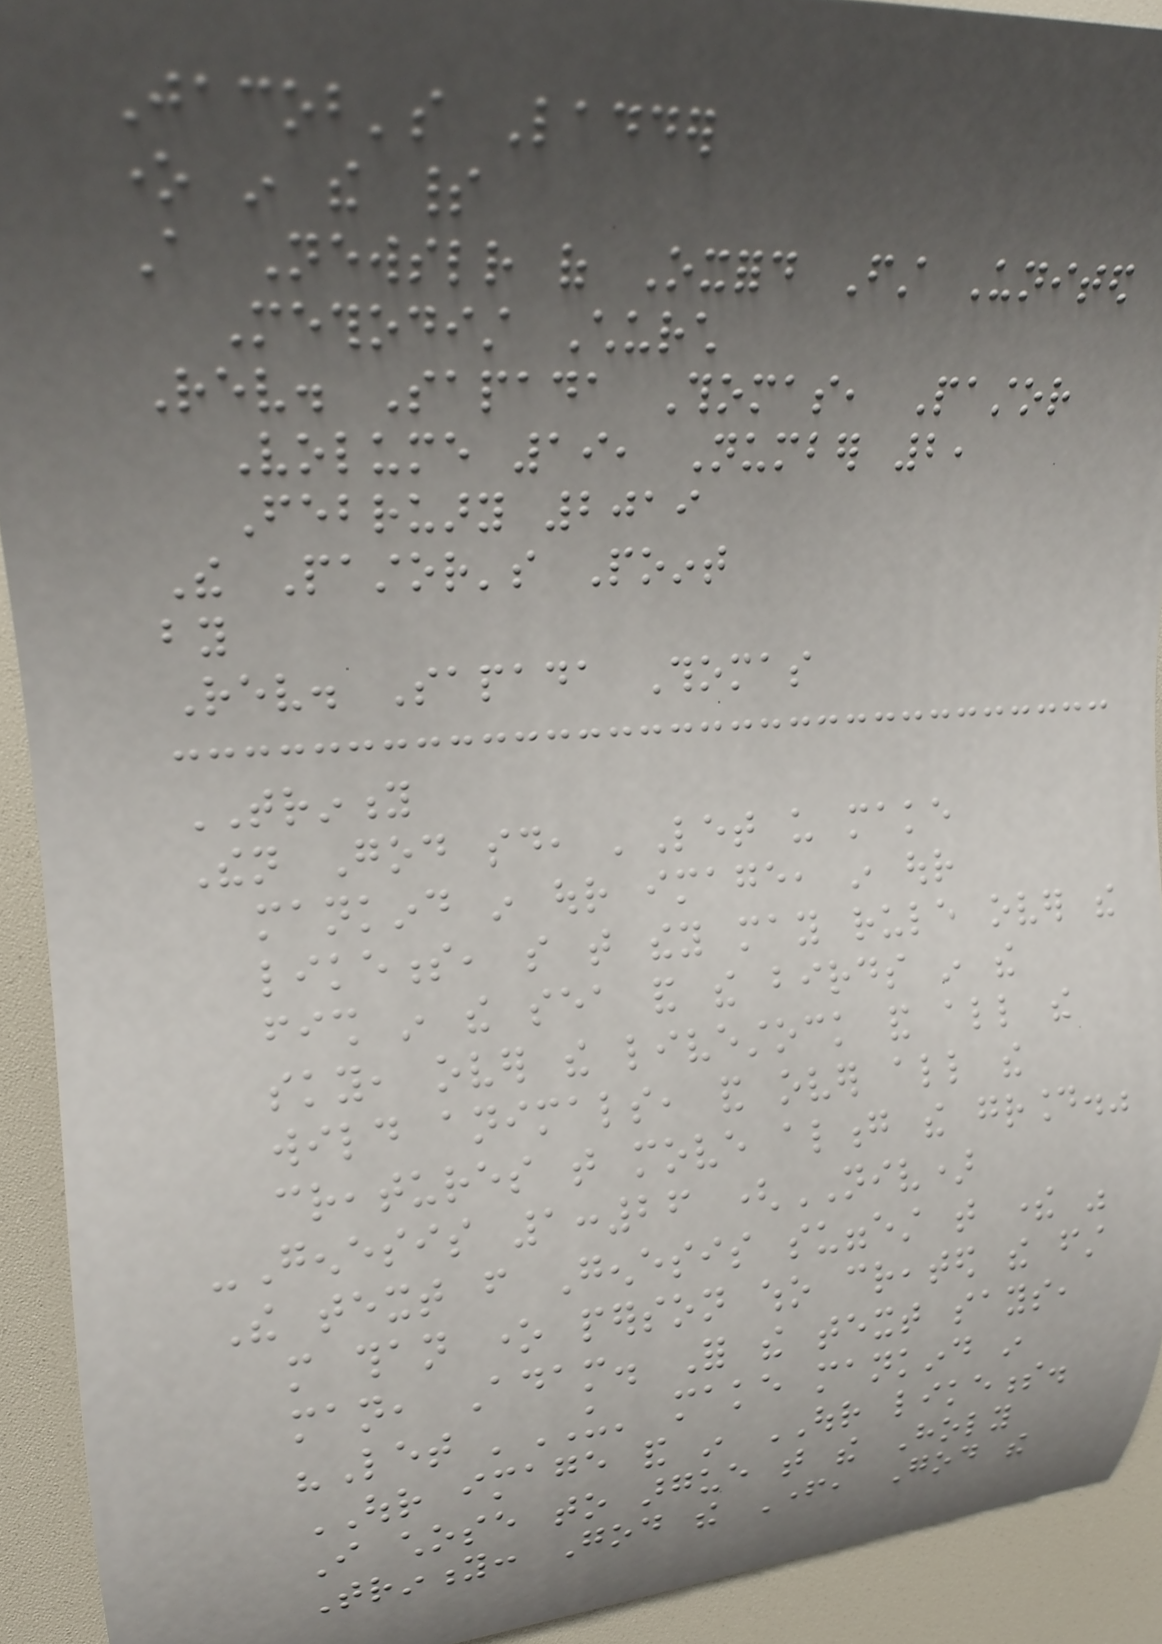Jacob's Ladder
one in the spirit
A Newsletter of Oxford First United
Methodist Church
Rev. Sapada Thomas, Pastor
Volume 19, Number 2,
February 2019
The Pastor's Point
by
Rev. Sapada Thomas
TRINITY
Then God said, 'Let us make
mankind in our image, in our
likeness, so that they may rule over the
fish in the sea and the birds in the
sky, over the livestock and all the
wild animals, and over all the
creatures that move along the ground."
-Genesis 1:26 (NIV)
The text from Genesis suggest that there was
more than one person who created the first
man, Adam. For the text says,
"Let 'US' make mankind in
OUR image and in OUR likeness.
I chose to argue that the Holy
Trinity: God the Father, God the
